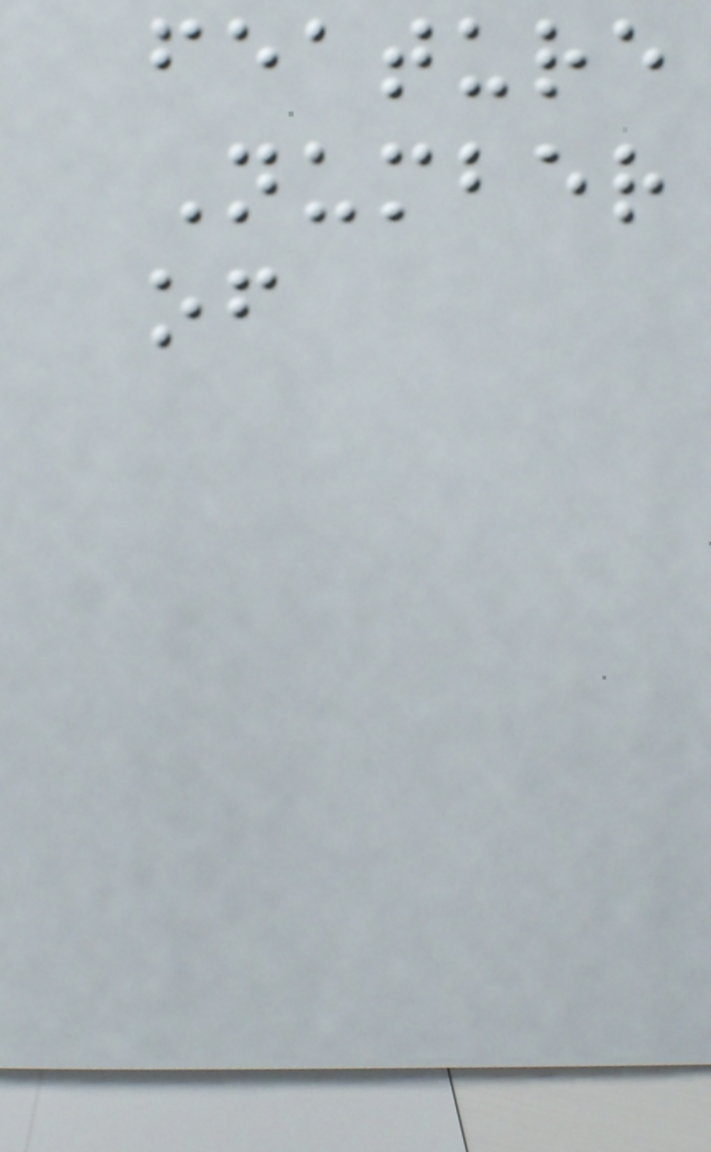feature
Number
of
